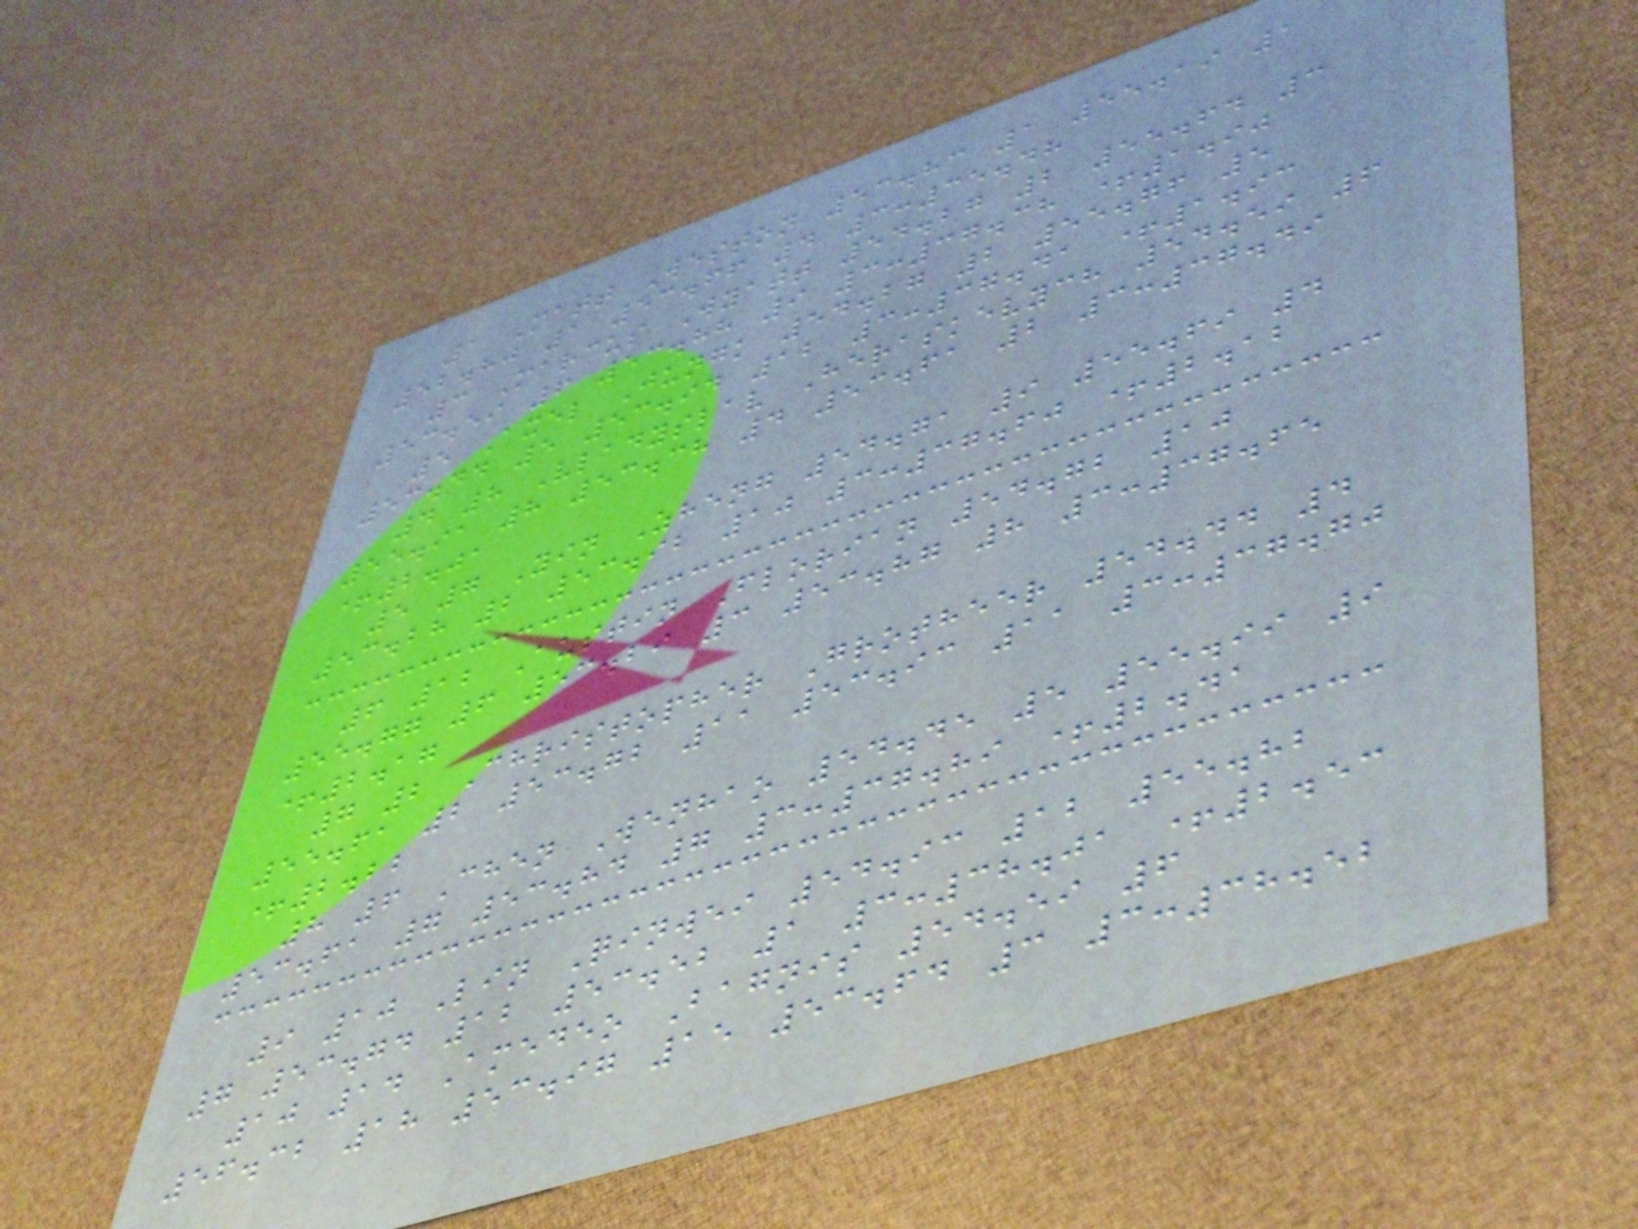1 Matt Weston 53.83 1 55.19 1
52.80 1 53.66 4 3:35.48
3 Marcus Wyatt 54.27 2 55.64 3
53.59 6 53.88 9 3:37.38 +1.90
5 Axel Jungk 54.27 2 55.76 5
53.44 5 53.94 12 3:37.41 +1.93
4 8 Vladyslav Heraskevych 54.59 6
55.91 8 53.38 4 53.61 2 3:37.49
+2.01
5 7 Yin Zheng 54.71 9 55.69 4
53.28 2 53.92 10 3:37.60 +2.12
6 12 Austin Florian 54.72 10
55.77 6 53.29 3 53.87 8 3:37.65
+2.17
7 2 Christopher Grotheer 54.44 4
55.61 2 53.72 11 53.93 11 3:37.70
+2.22
8 6 Chen Wenhao 54.45 5 55.99 9
53.61 7 53.84 7 3:37.89 +2.41
9 10 Lin Qinwei 54.93 12 55.82
7 53.74 12 53.52 1 3:38.01 +2.53
10 14 Amedeo Bagnis 54.59 6
56.32 18 53.97 15 53.64 3 3:38.52
